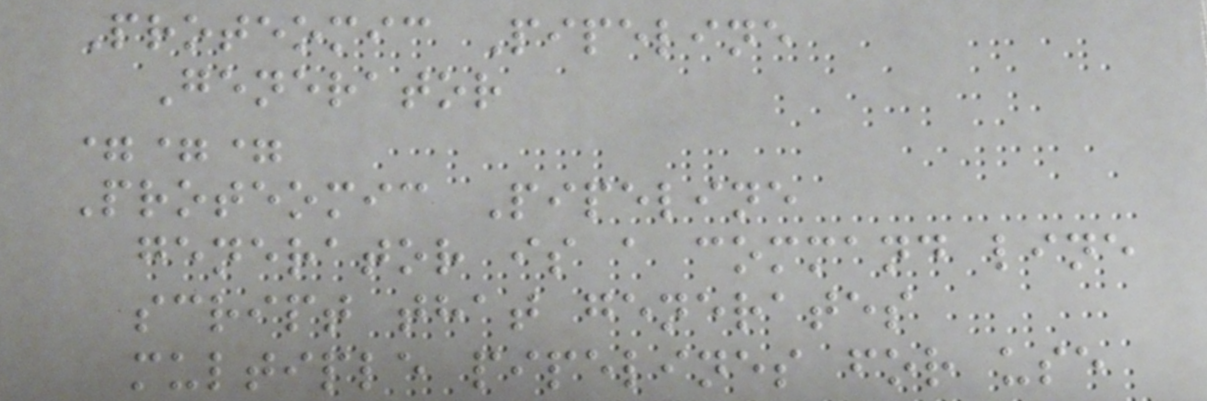Proteomic Pipeline
Generator
===
Proteomic Pipeline
generator is a command line
script that generates
multiple pipelines for use
